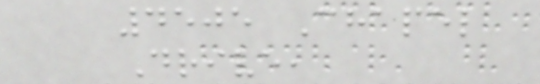4505 Chapel
Drive,
